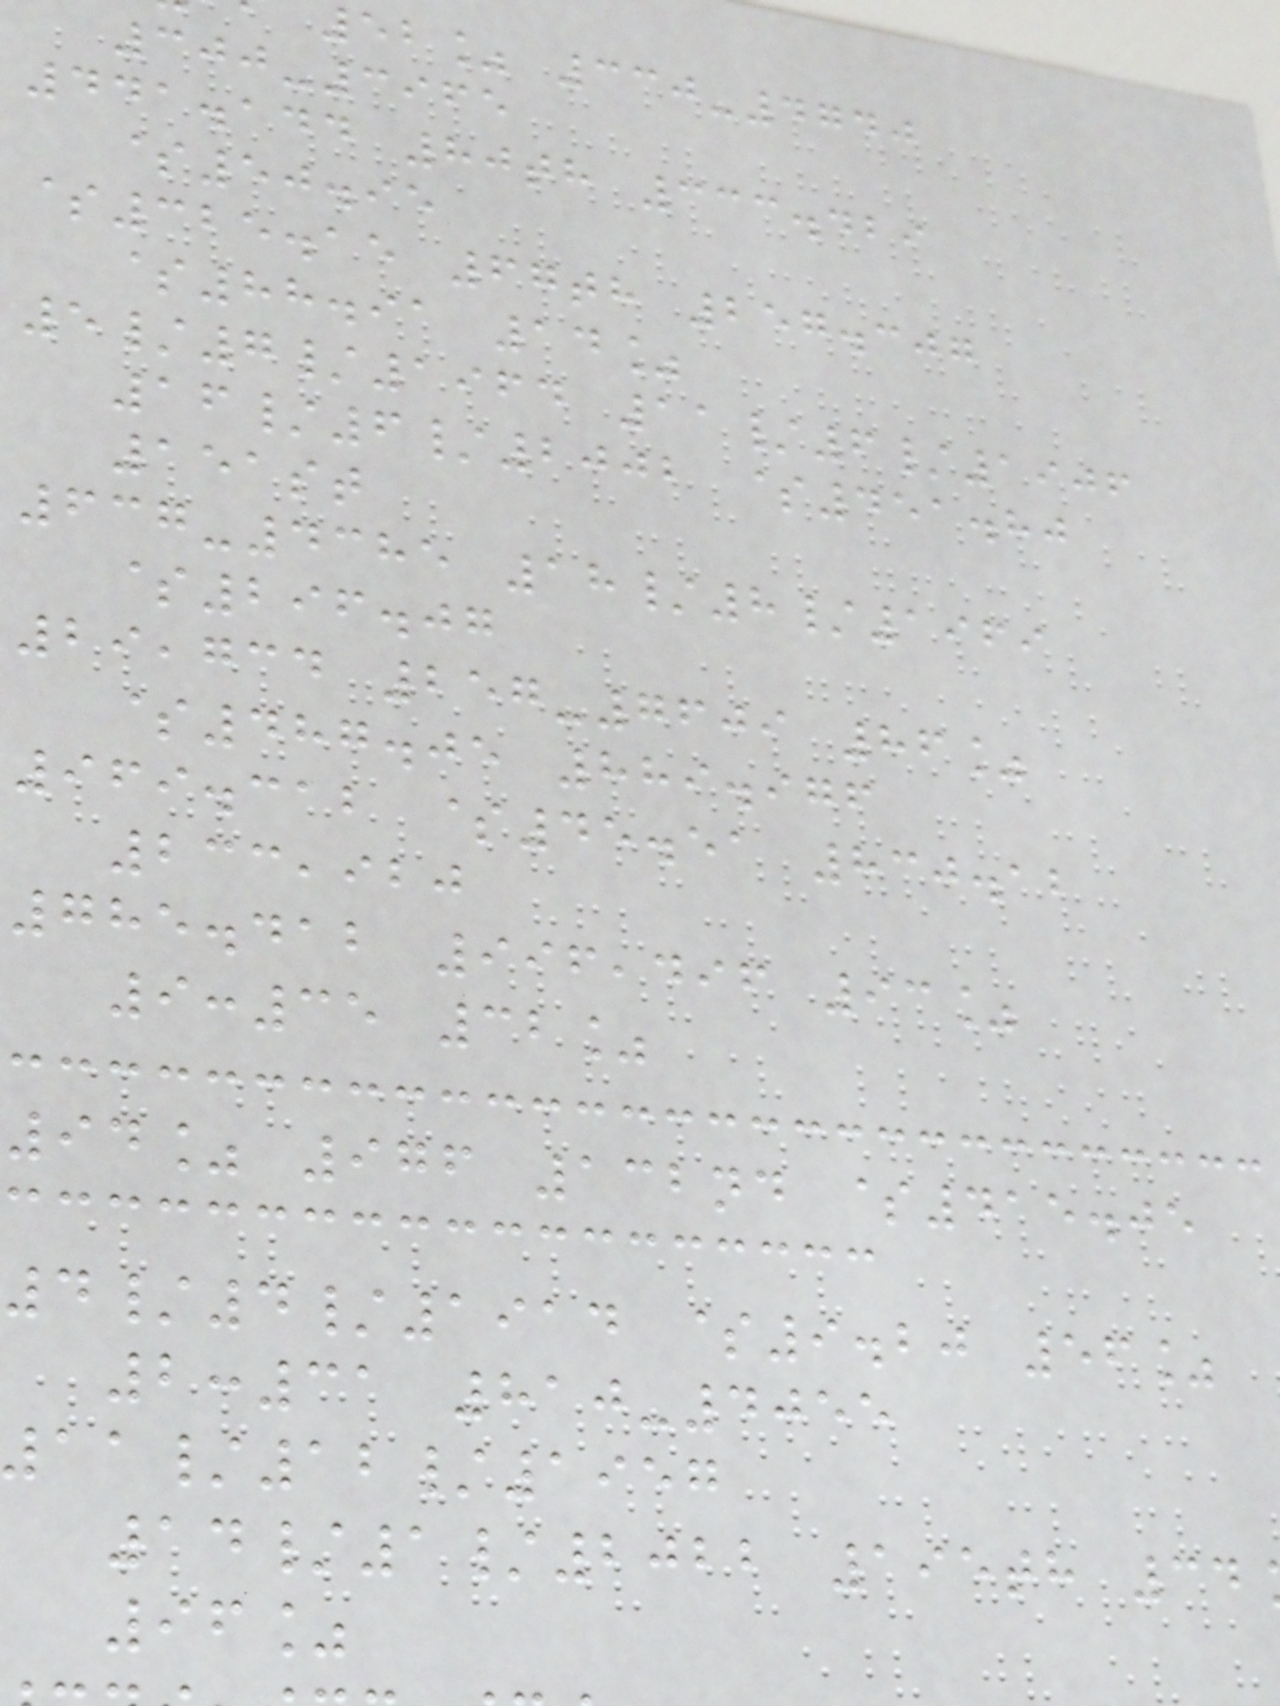52% 330-4740
300-3965
441.144 80th 333.429
$50.95
$325.15 67th 257.307
$88.91 14%
5/7/1964 11/6/1906
16/6/2002 $451.80
151st
637-4385 18/8/1969
$296.07
29,734 257-7609 86%
$487.05 889.976
969.312 $45.51 830.12
233,920
785.412 996,496 93%
9:35 32%
94% 976 132nd $415.05
4/4/1914 $9.20 56%
2:31 810-4055
11/12/1957
14/1/2022 195th 34
96%
